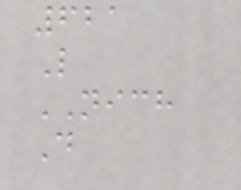621
L
NICH
D
